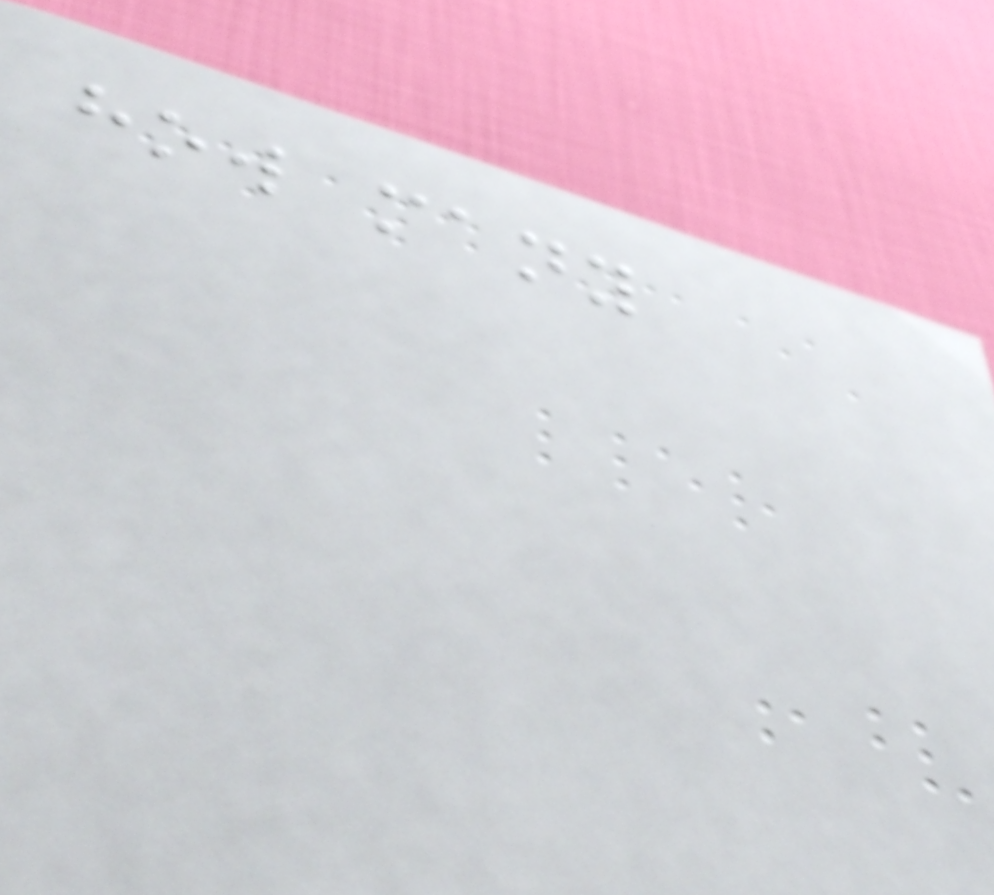how many
